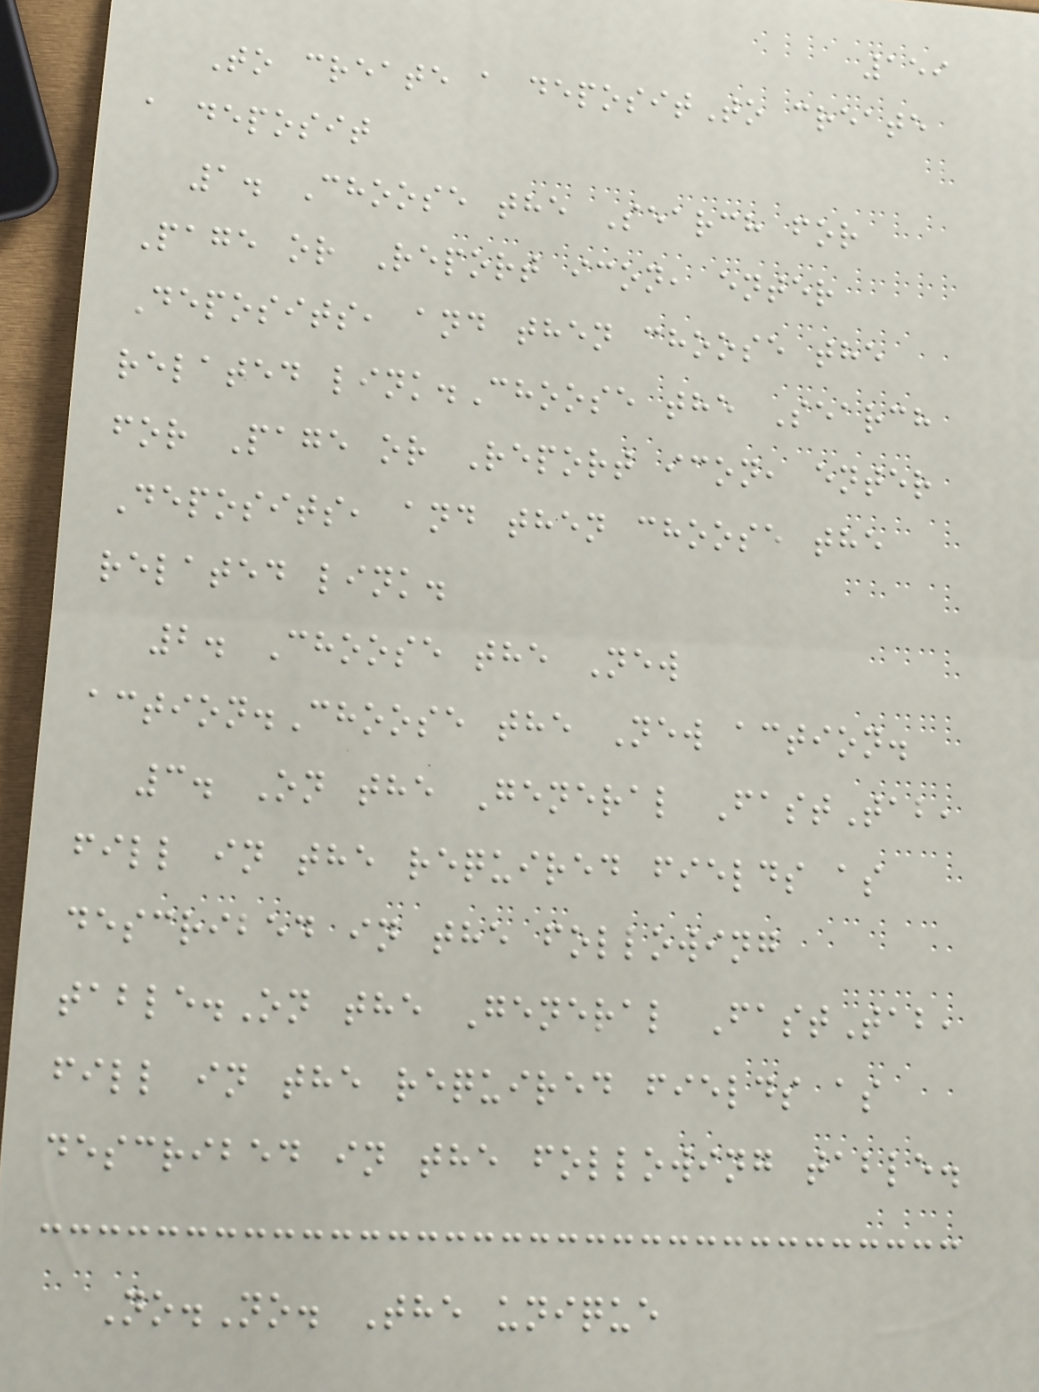159
To create a depositTo create
a deposit
1. Choose the Search for
Page or Report icon, enter
Deposits, and then choose the
related link.Choose the Search
for Page or Report icon, enter
Deposits, and then choose the
related link.
2. Choose the New
action.Choose the New action.
3. On the General FastTab,
fill in the required fields as
described in the following
table.On the General FastTab,
fill in the required fields as
described in the following table.
No.No. The unique
